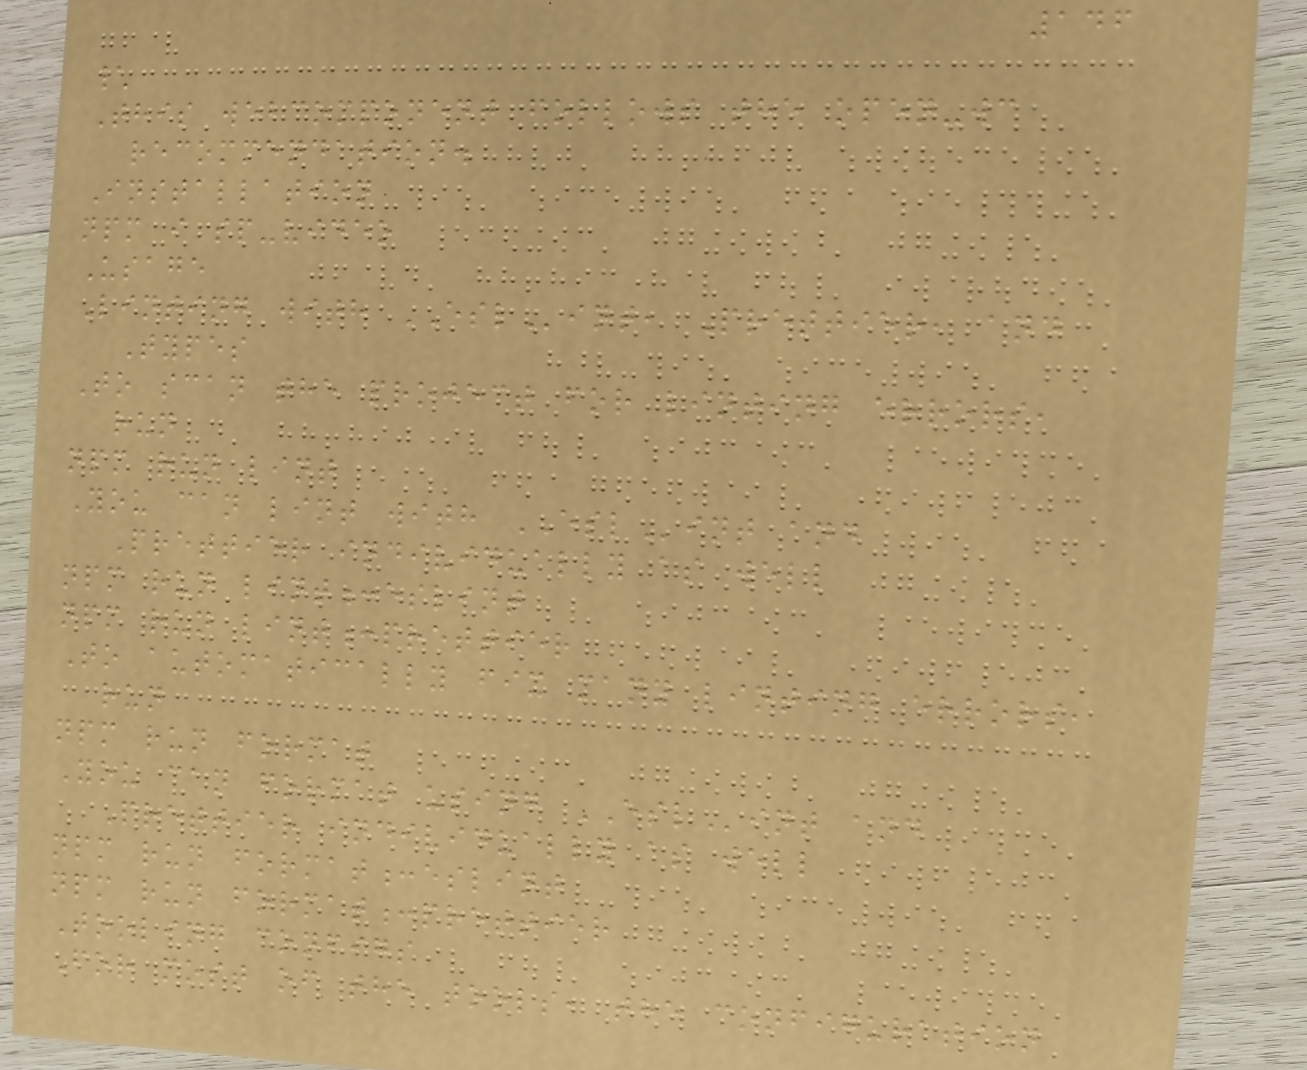146
\
This webcomponent follows the open-wc
recommendation.
Installation
npm i sp-video
Usage
Linting with ESLint, Prettier, and
Types
To scan the project for linting errors,
run
npm run lint
You can lint with ESLint and
Prettier individually as well
npm run lint:eslint
npm run lint:prettier
To automatically fix many linting errors,
run
npm run format
You can format using ESLint and
Prettier individually as well
npm run format:eslint
npm run format:prettier
Tooling configs
For most of the tools, the configuration
